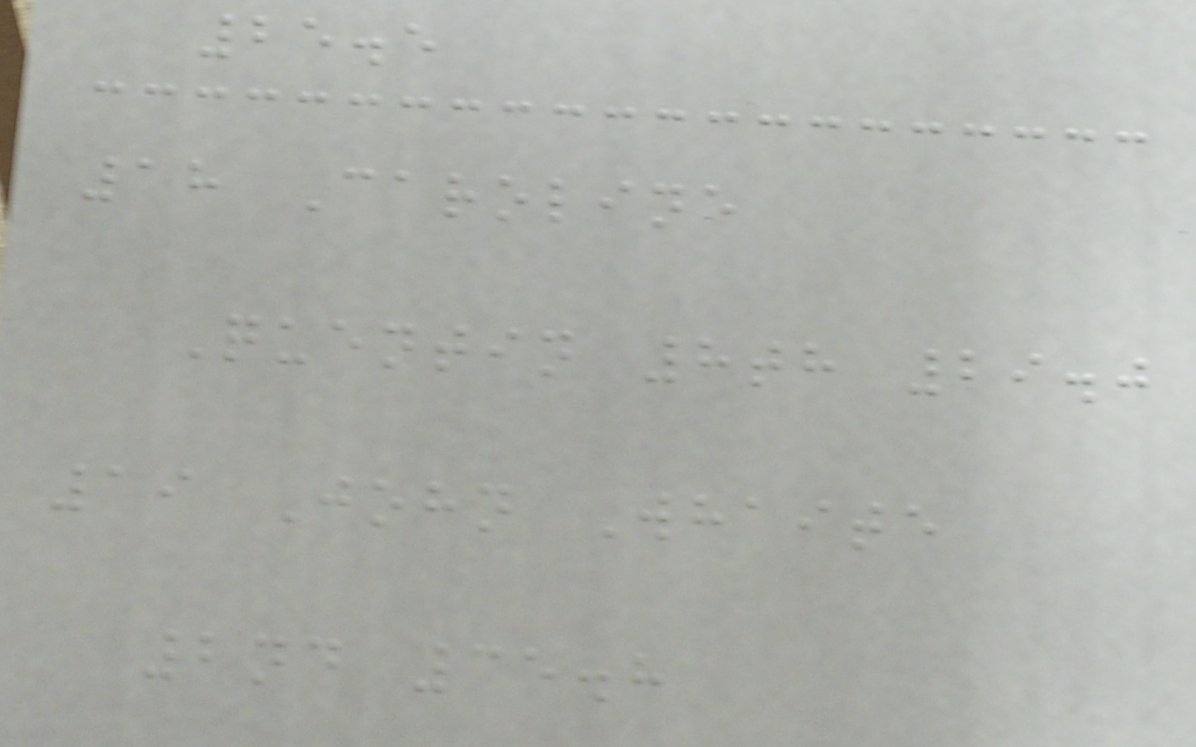25.5
18 Caroline
Quentin 8th 29.0
19 John Whaite
2nd 35.8
